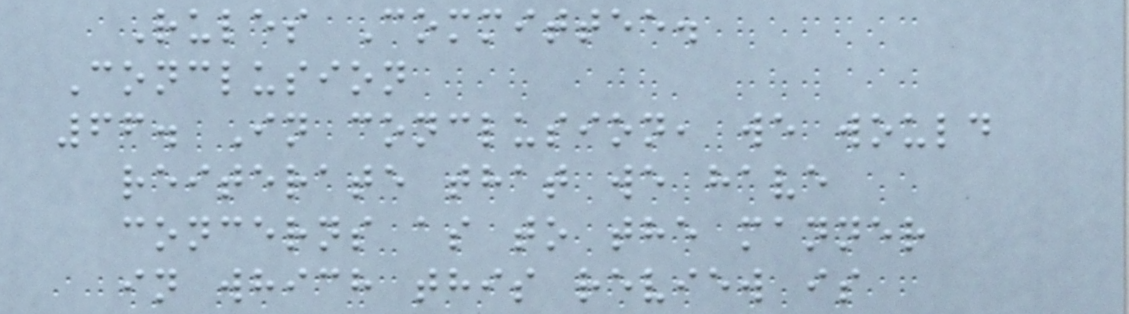Rules Committee.
Conclusion
66. In conclusion, we would
reiterate that we have
concerns as to the manner
in which this review is
